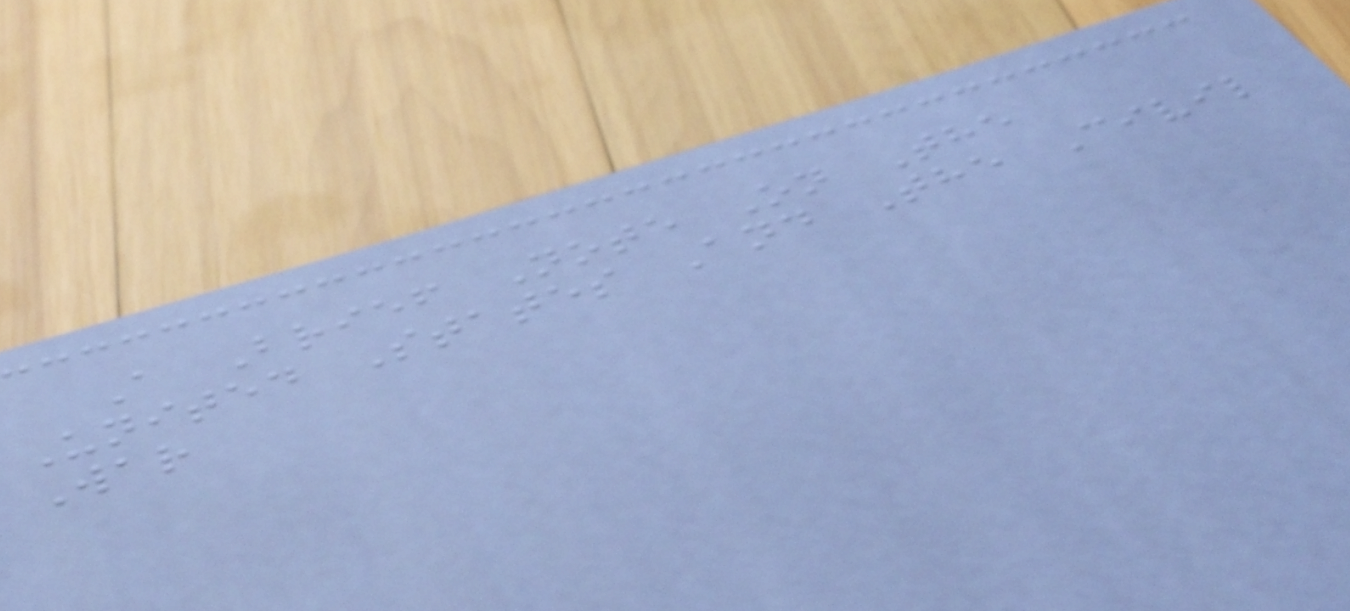A Brief Note On The
United States And The Civil
War
